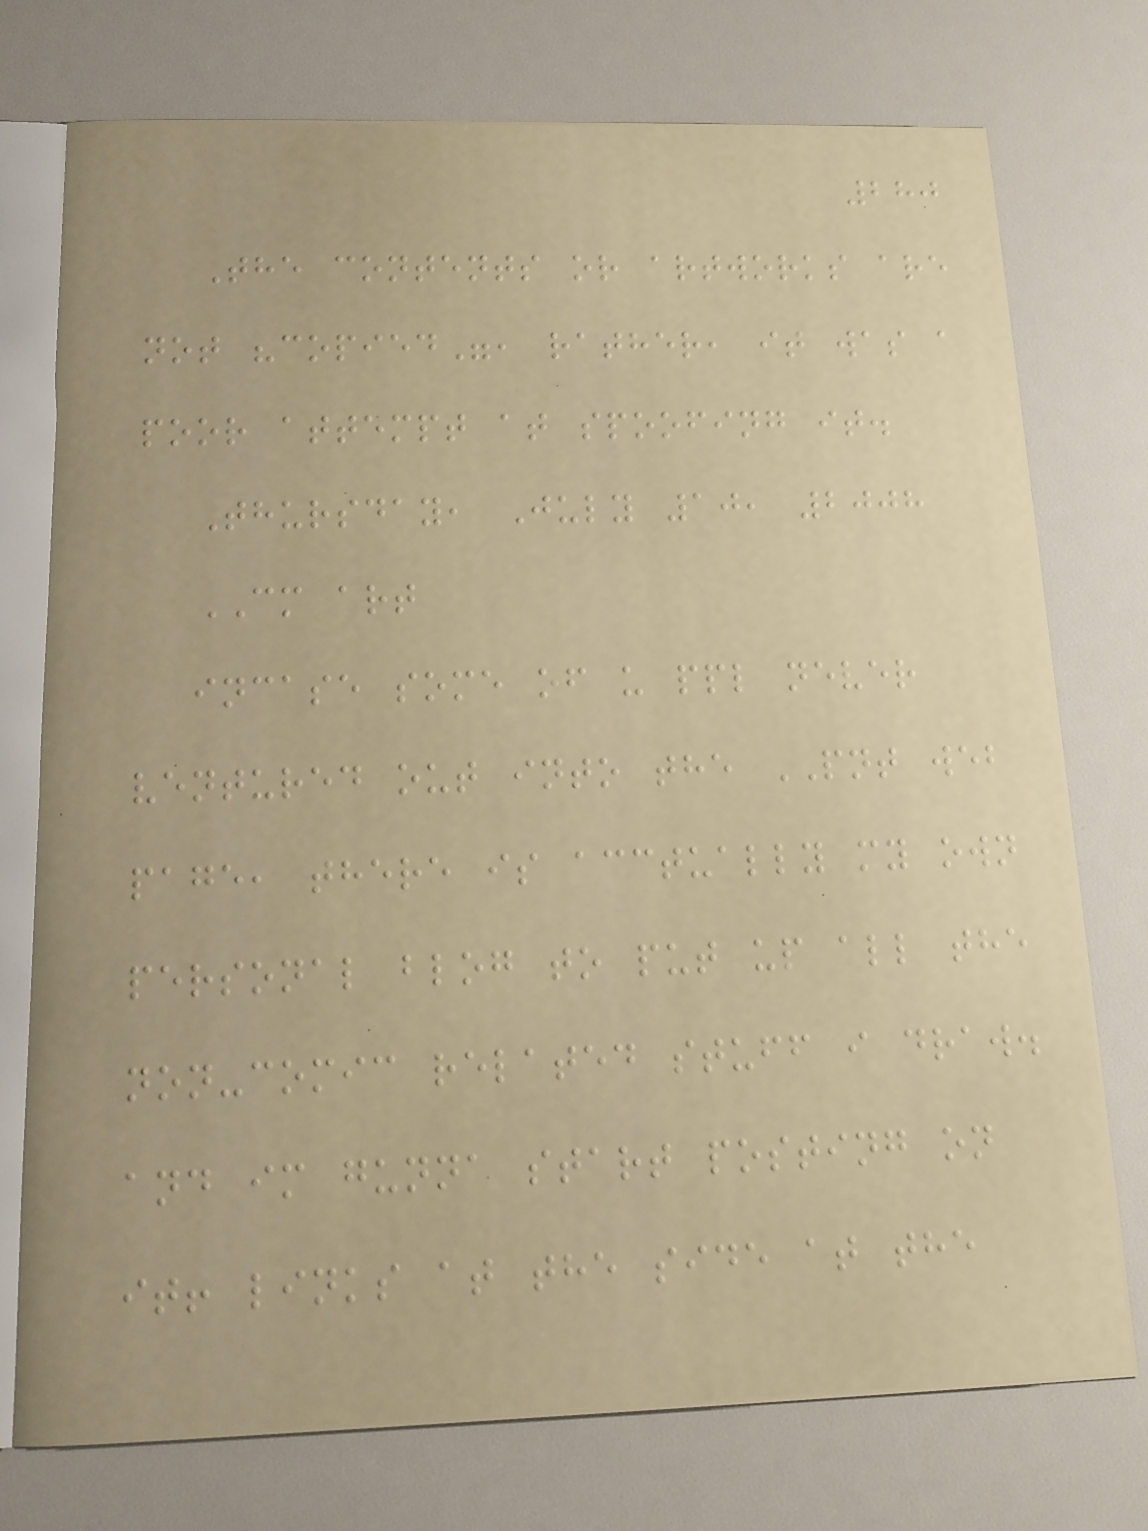280
The contents or artworks are
not "copied", rather, it was a
poor attempt at spoofing it.
Thursday, July 10, 2008
CM art
incase some of u ppl never
ventured out into the PNT web
page, there is acctually my own
personal blog to put up all the
non-comic related stuff i draw.
and im gunna start posting on
it! links at the side at the
